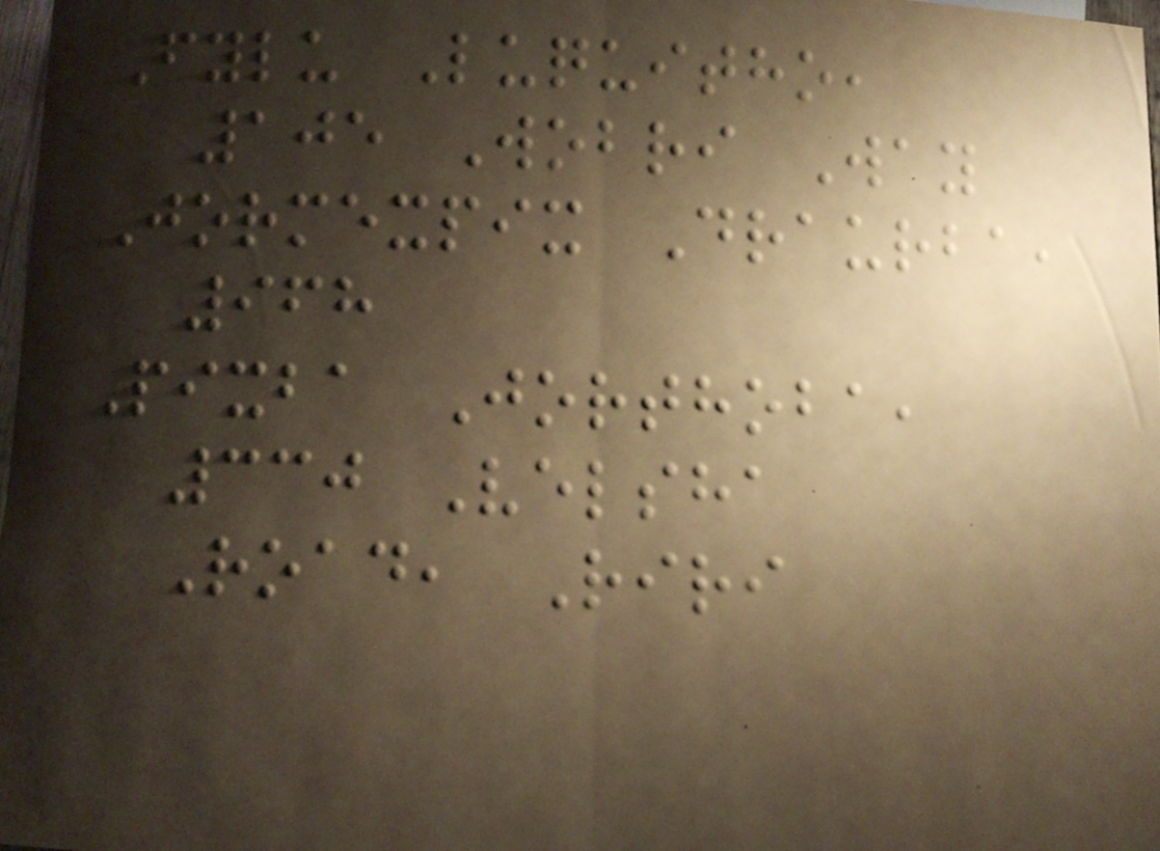Fylu Luquitho,
105 Wobri Way
Jormexpix Draurba,
968
Pixba Jorthoba,
330 Velsha
Road, Riri
